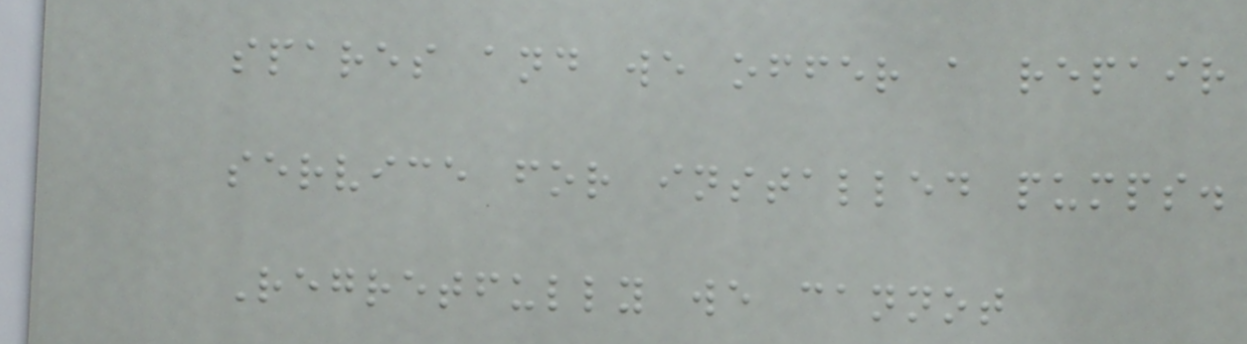spares and we offer a repair
service for installed pumps.
Regretfully we cannot
